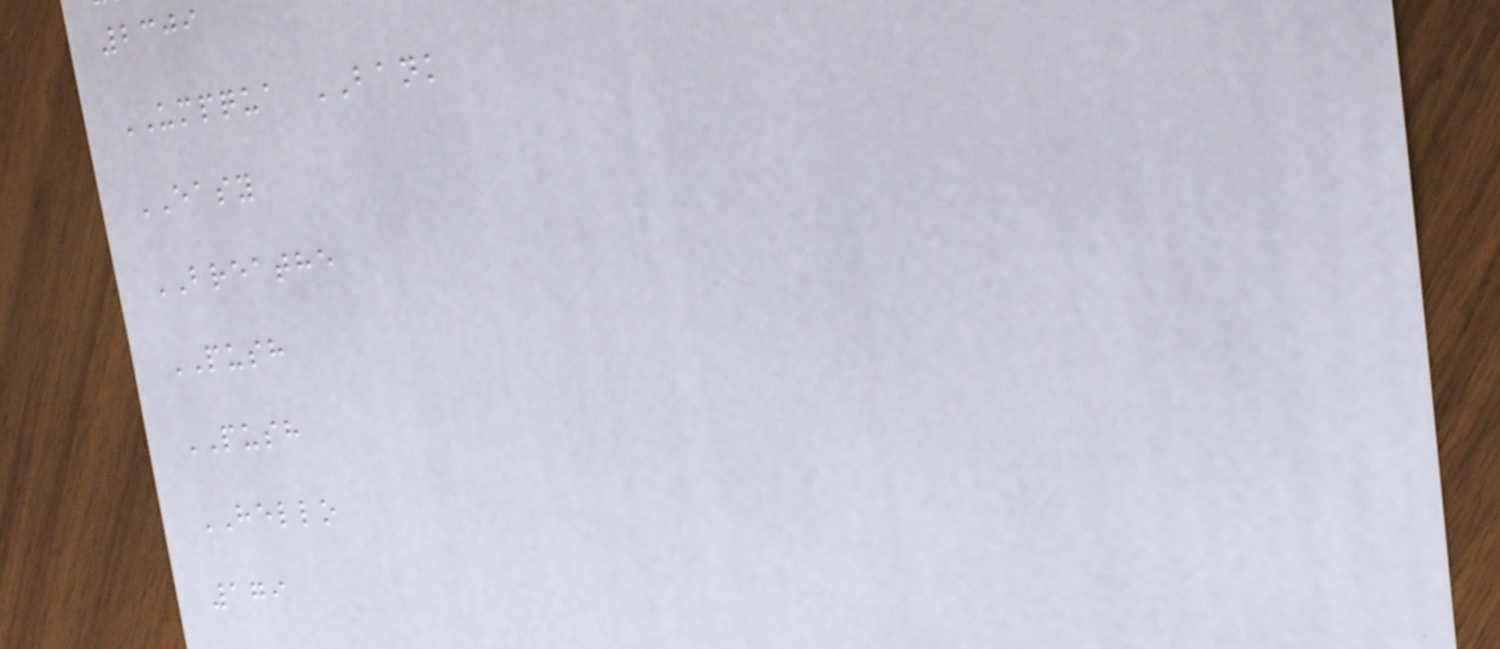2309
UMPQUA BANK
EASY
BREATHE
PUSH
PUSH
HELLO
179
